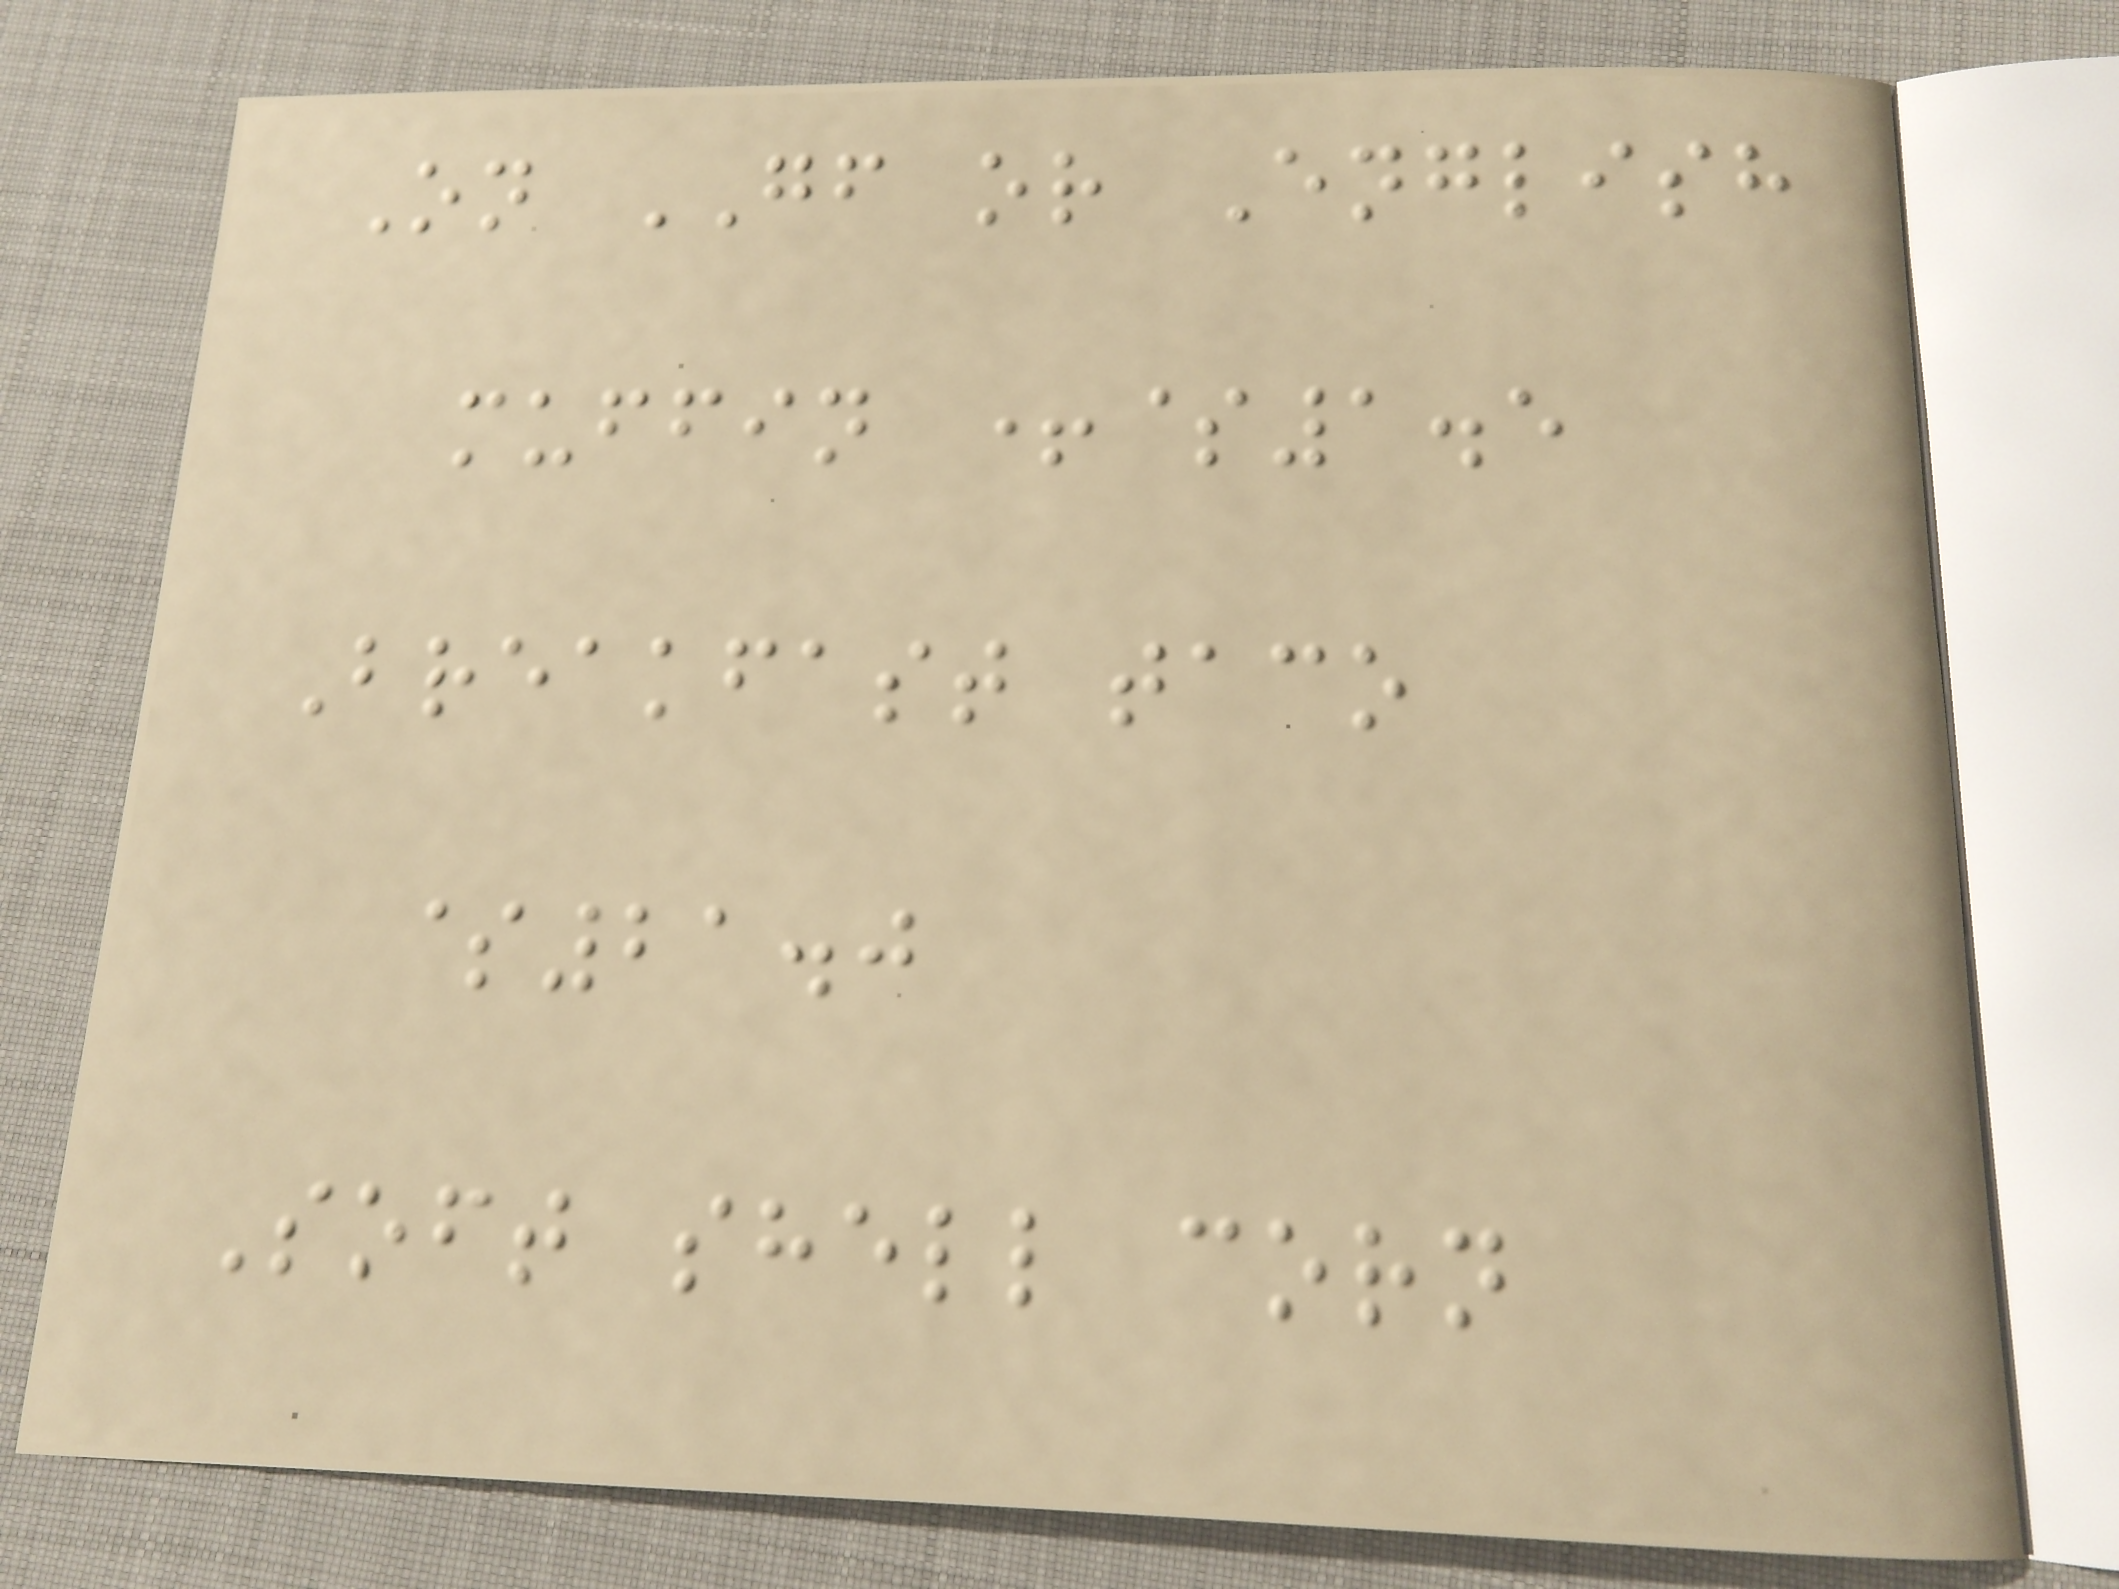On GF or English
muffin +$1.5
Breakfast taco
$21.0
Soft shell corn
